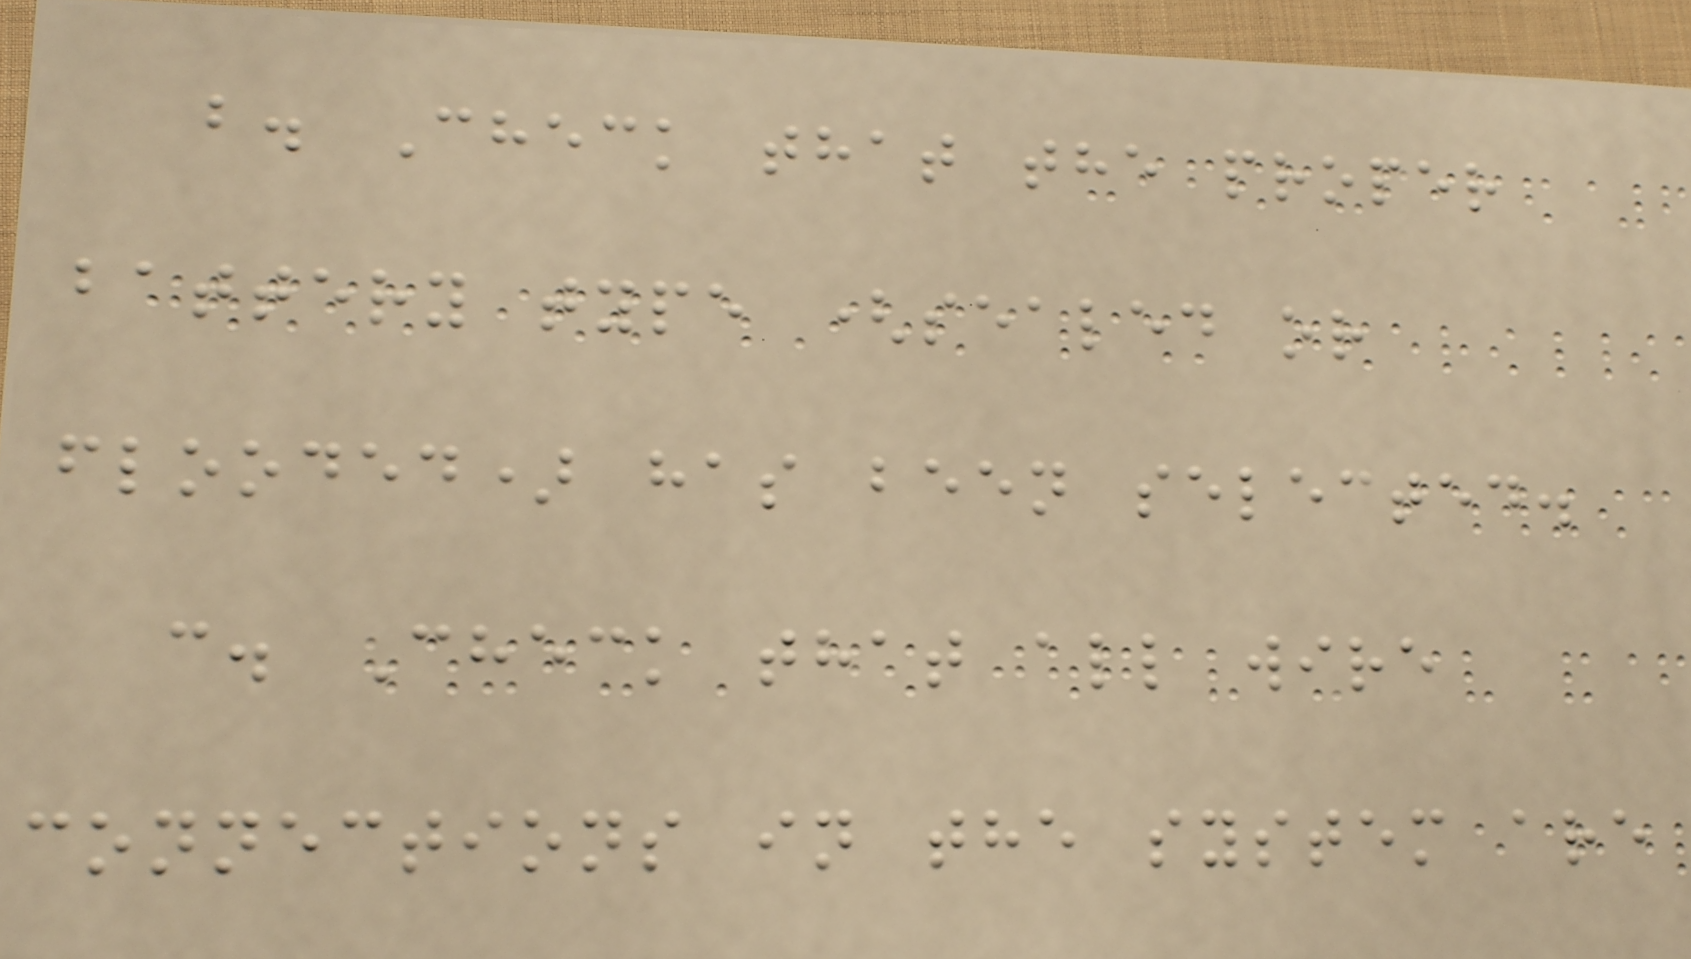b. Check that the proper
battery type (sealed or
flooded) has been selected.
c. Check that all wire
connections in the system are
